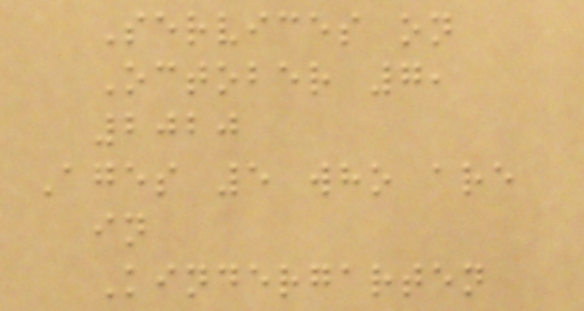Services on
October 7,
2020
Ages 5 who are
in
Kindergarten
